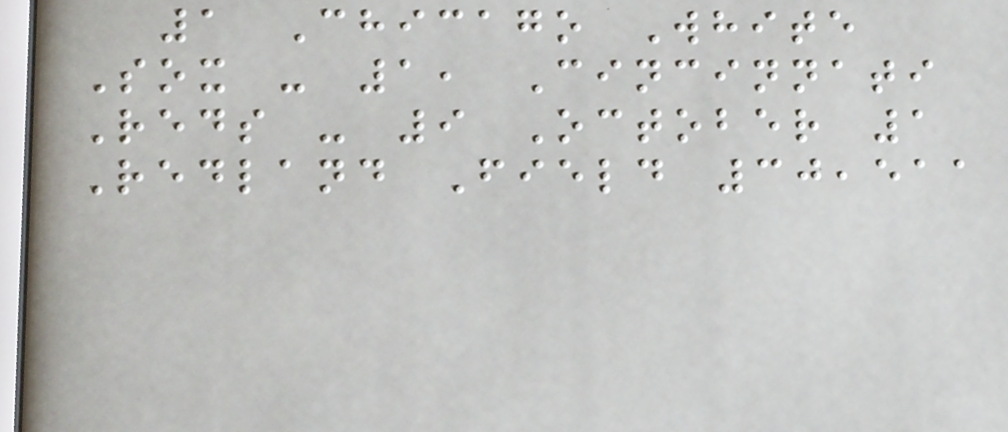1 Chicago White
Sox - 1, Cincinnati
Reds - 9 October 1
Redland Field 30,511
